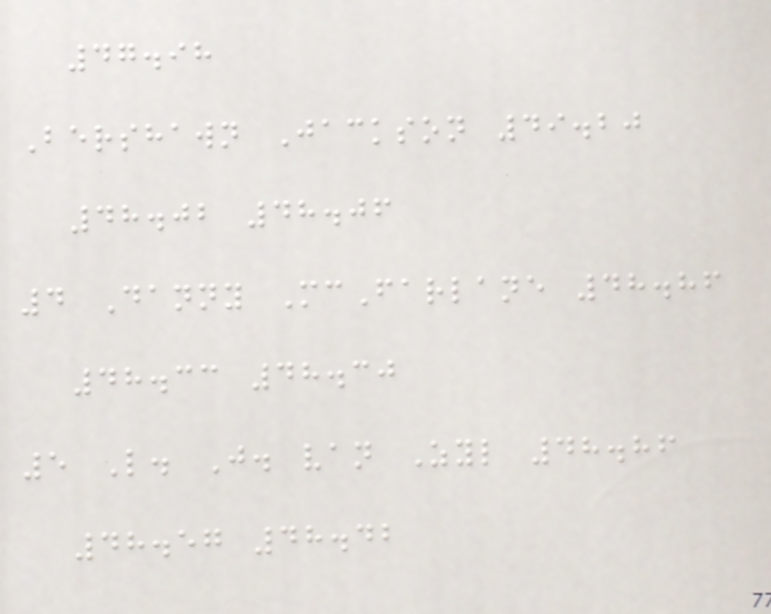47.98
Bershawn Jackson 49.20
48.02 48.06
4 Danny McFarlane 48.86
48.33 48.30
5 L. J. van Zyl 48.86
48.57 48.42
